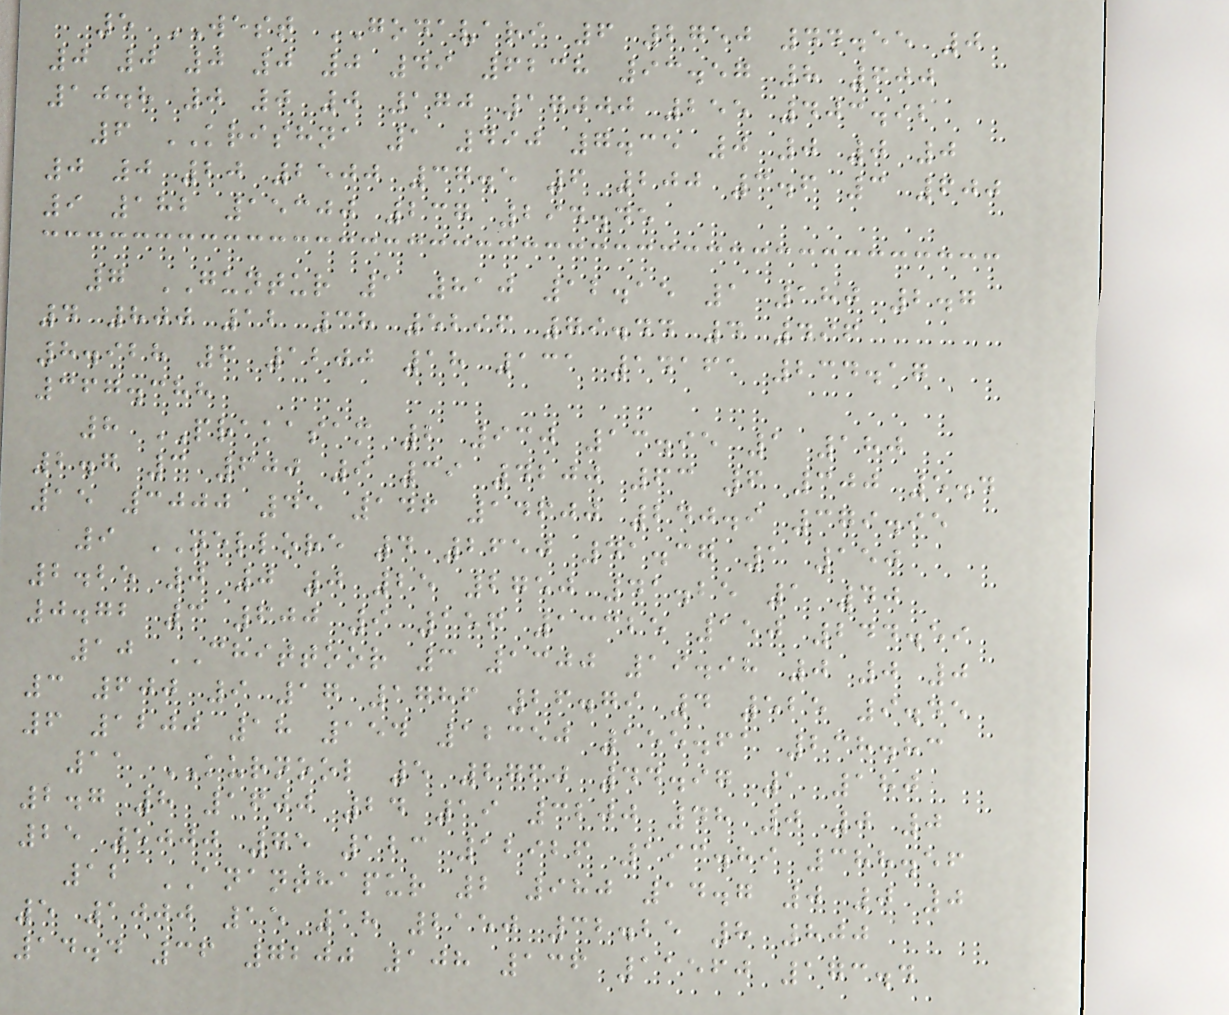5 WEST GODAVARI 6 2750 44.55 0
0 0 0 0 0 49 6238 93.57 8 600
10.8 0 0 0 170 17000 255 403.92
6 KRISHNA 1 490 7.35 0 0 0 0
0 0 20 2500 37.5 6 200 3.6 3 600
9 182 15300 237 294.45
7 GUNTUR 1 810 12.15 1 180 2.7
4 800 12 38 5296 79.44 4 496
8.928 6 1200 18 131 14161 234.17
367.388
8 PRAKASAM 2 930 13.95 1 180
2.7 3 600 9 39 4200 63 6 300 5.4
15 3000 45 146 14600 240.9 379.95
9 NELLORE 4 2650 41.37 1 150
2.25 0 0 0 25 2750 41.25 1 40
0.72 3 600 9 156 13325 150 244.59
10 CHITTOOR 3 1300 19.98 0 0 0
3 600 9 17 1786 26.79 4 525 9.45
6 1200 18 154 12350 155.61 238.83
11 KURNOOL 5 2760 44.97 1 180
2.7 8 1600 24 19 3200 48 0 0 0
25 5000 75 123 12926 193.89 388.56
12 ANANTHAPUR 2 980 14.7 0 0 0
5 1000 15 18 2150 32.25 8 800
14.4 36 7200 108 136 11560 173.4
